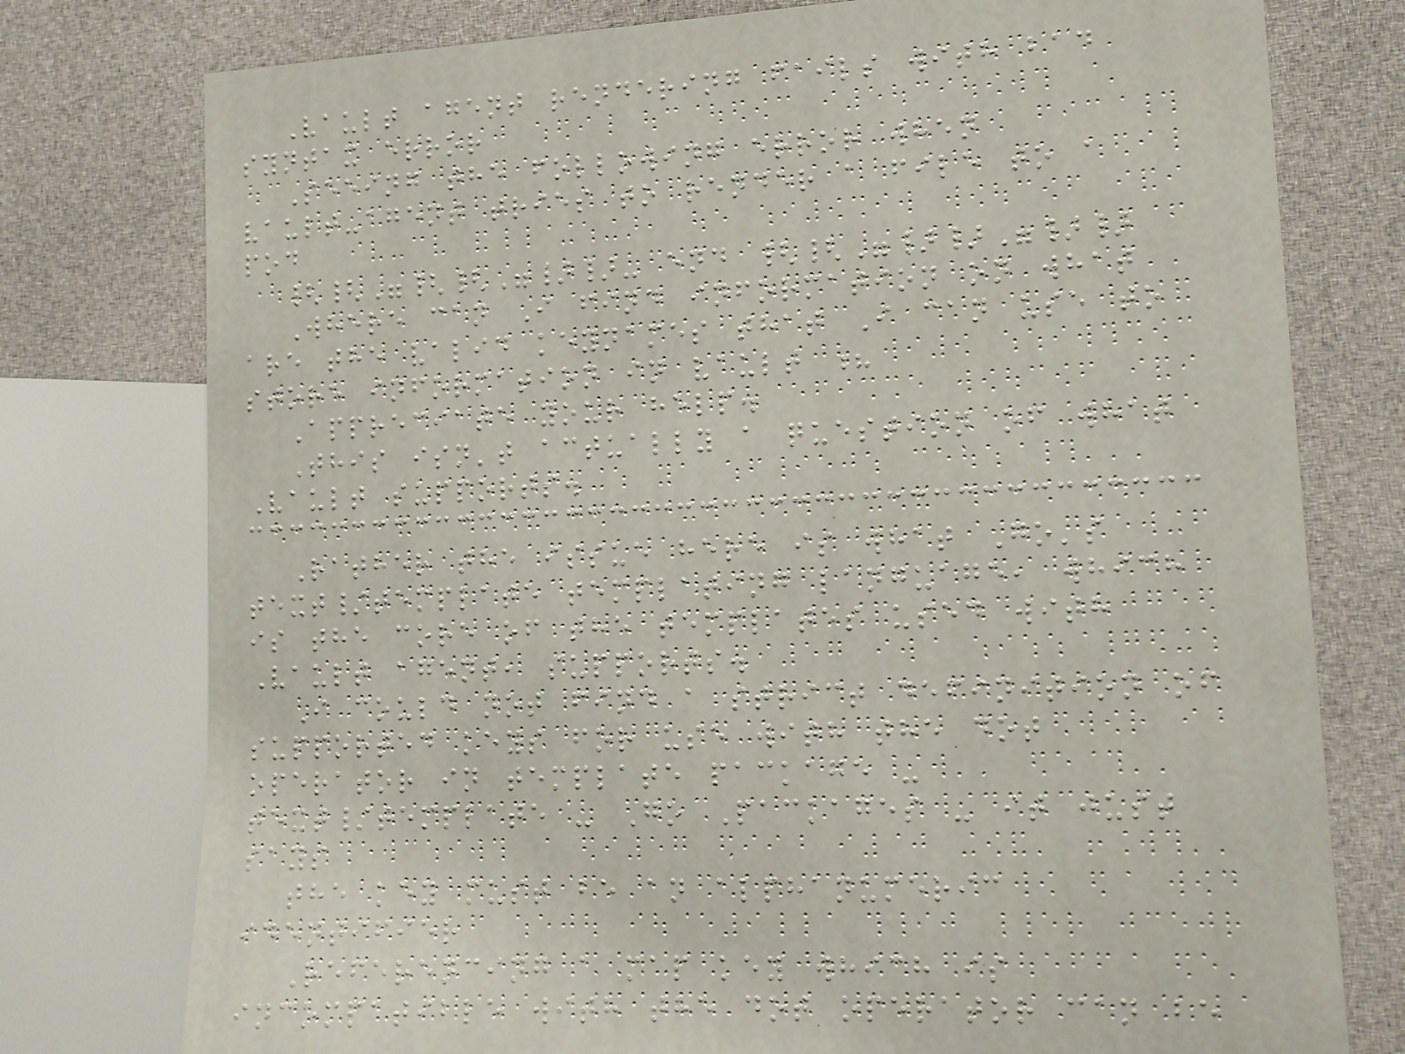Vault agent rendering fails with bad
syntax error
Seeing the following error when
vault-agent tries to render a file to a
pod
{{"{{"}}- end {{"}}"}}
Where can I find information on what
are the valid keynames that I can use to
store information in vault ?
Appreciate your help.
This isn't actually a question of what
Vault supports.
Rather the issue here is what Go's
text/template templating language, which
is the core of the templates used with
Vault agent, supports.
I could not find a strict definition of
supported keys for use with the dot
operator in template package -
text/template - Go Packages - it just
says
the key must be an alphanumeric
identifier
Referencing a map key which is
incompatible with the dot operator can be
